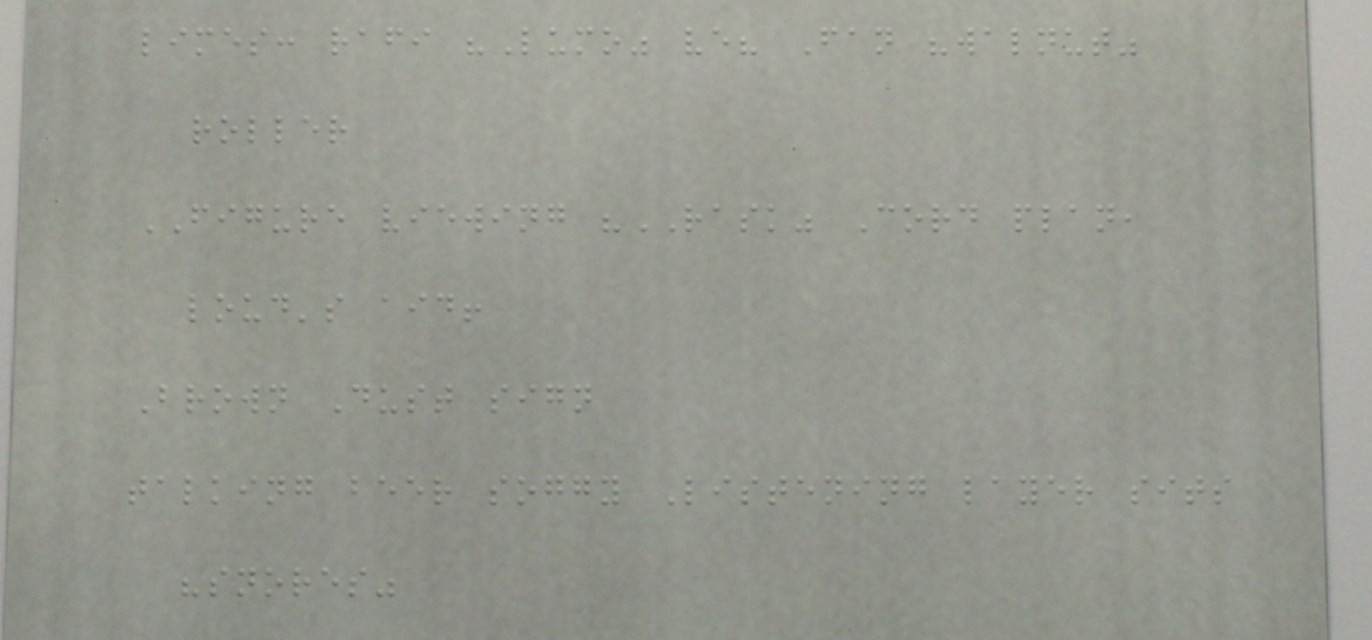limes: rafi "Lumo" ve? Fan "walnut"
roller
FIGURE viewing "RASK" Cord plan,
loud's aid!
Brown Dust sign
talking beer soggy Listening layer sits
"snores"
